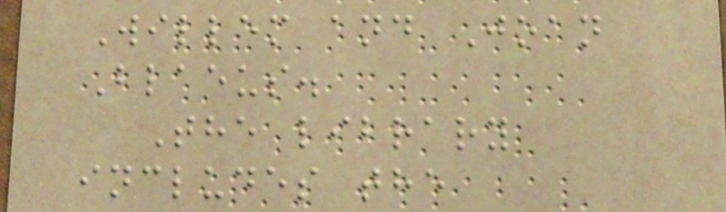Willem and Joan
Blaeus.
The library
includes the
